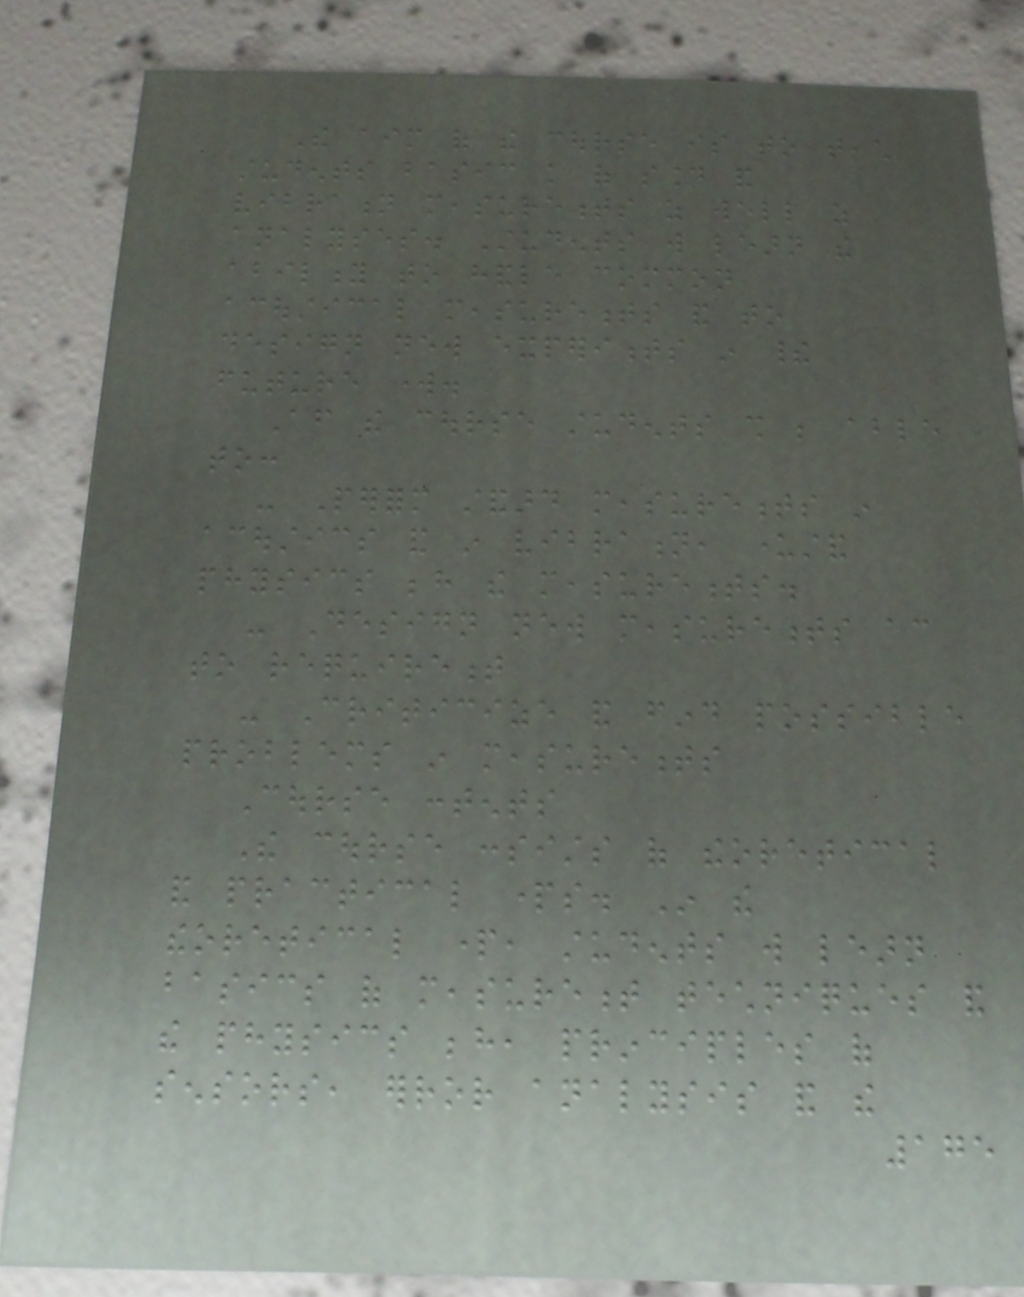The aim of the course is to teach
students basic knowledge of sound and
vibration measurements as well as
analyses. Students will learn the
ability to handle common
acoustical measurements and to
design new experiments in their
future work.
After the course students shall be able
to:
- Perform standard measurements in
acoustics and in vibration, understand
physics behind the measurements.
- Design new measurements according
to requirement
- Criticize and find possible
problems in measurements
Course contents
The course consists of theoretical
and practical parts. In the
theoretical part, students will learn
basics of measurement techniques and
the physics behind, principles of
sensors, error analysis and the
175
